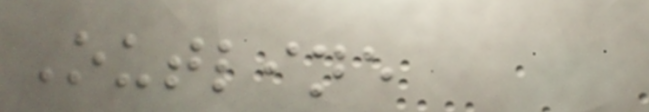Outline
